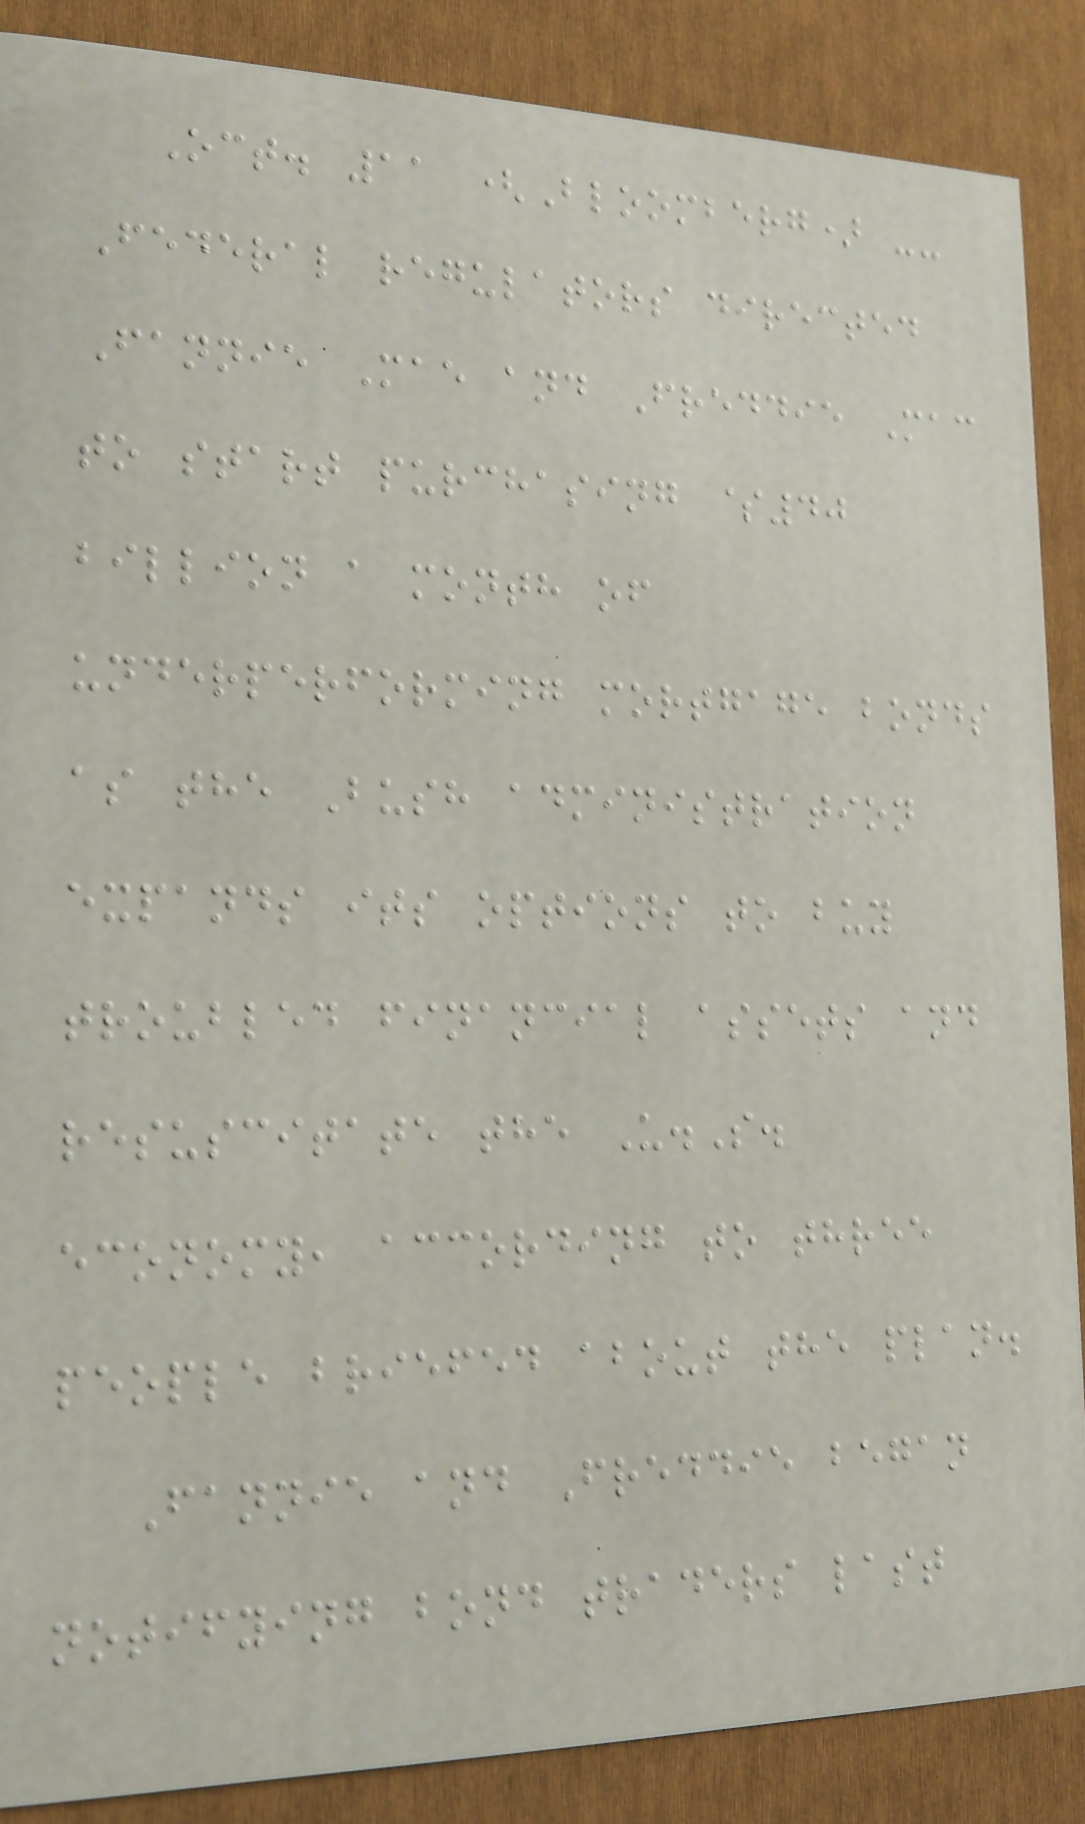Oct. 11 (Bloomberg) --
Federal regulators directed
Fannie Mae and Freddie Mac
to start purchasing $40
billion a month of
underperforming mortgage bonds
as the Bush administration
expands its options to buy
troubled financial assets and
resuscitate the U.S.
economy, according to three
people briefed about the plan.
Fannie and Freddie began
notifying bond traders last
